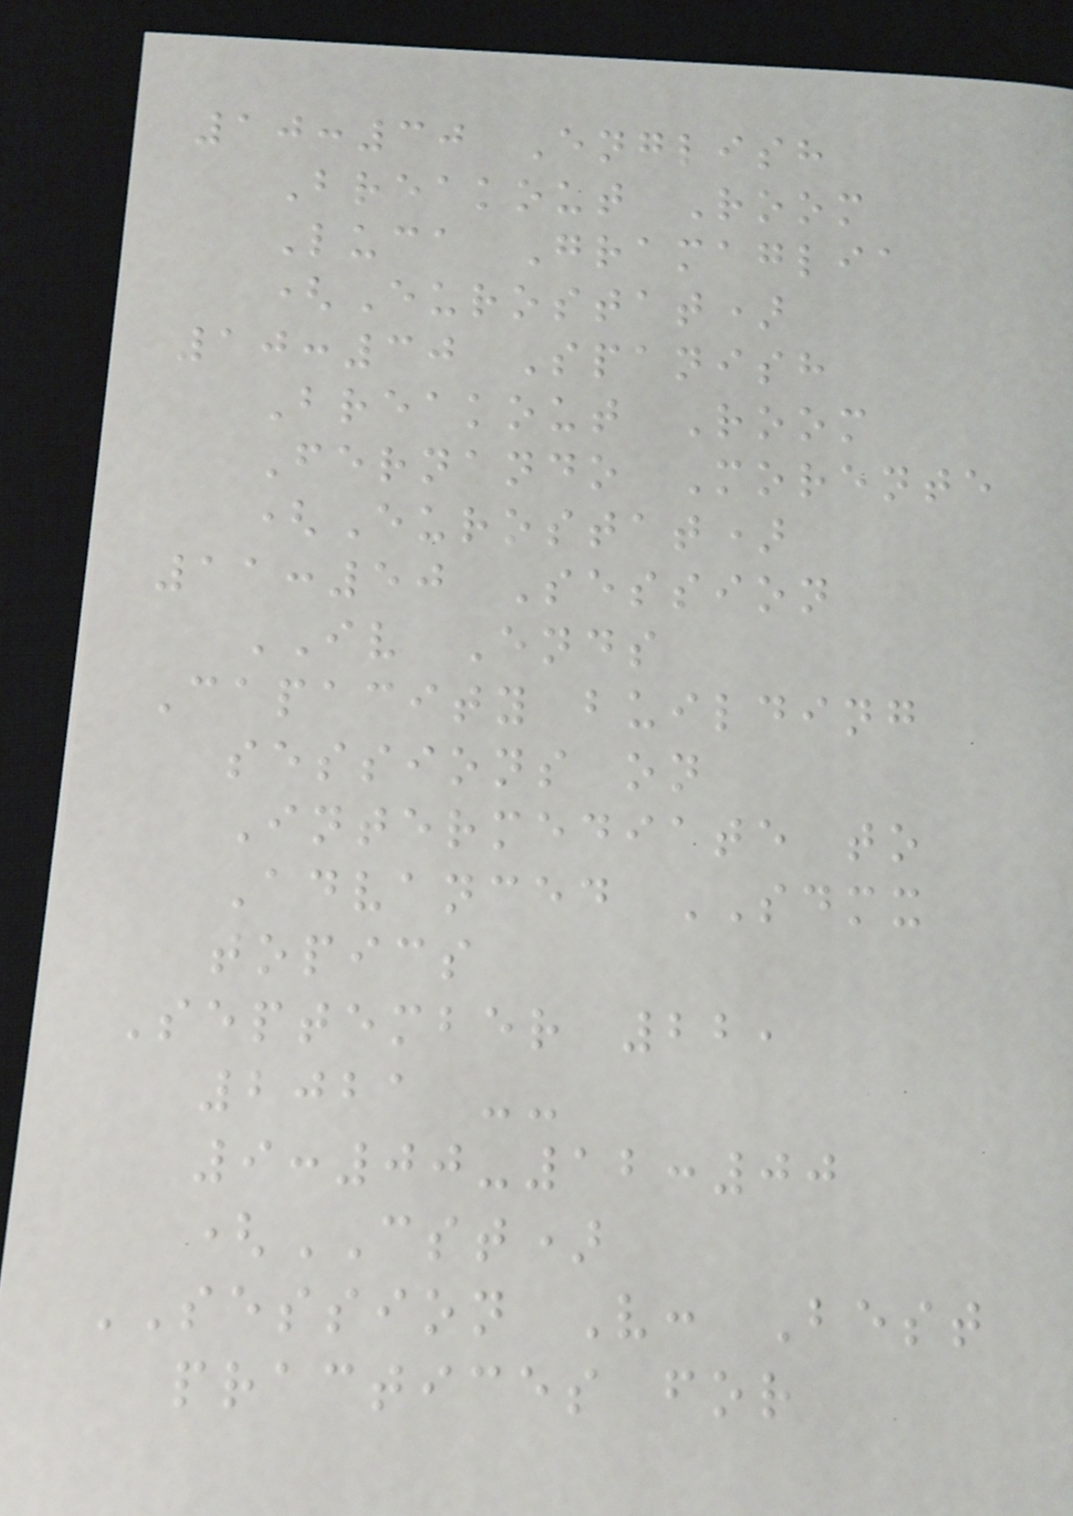10:30 English
Breakout Room
Luca Gramaglia
(Eurostat)
10:30 Spanish
Breakout Room
Fernando Morente
(Eurostat)
11:50 Session
IV Ends
Capacity building
sessions on
Intermediate to
Advanced SDMX
topics
September 22,
2021 --
9:00-12:00
(CST)
SESSION V: Best
practices for
